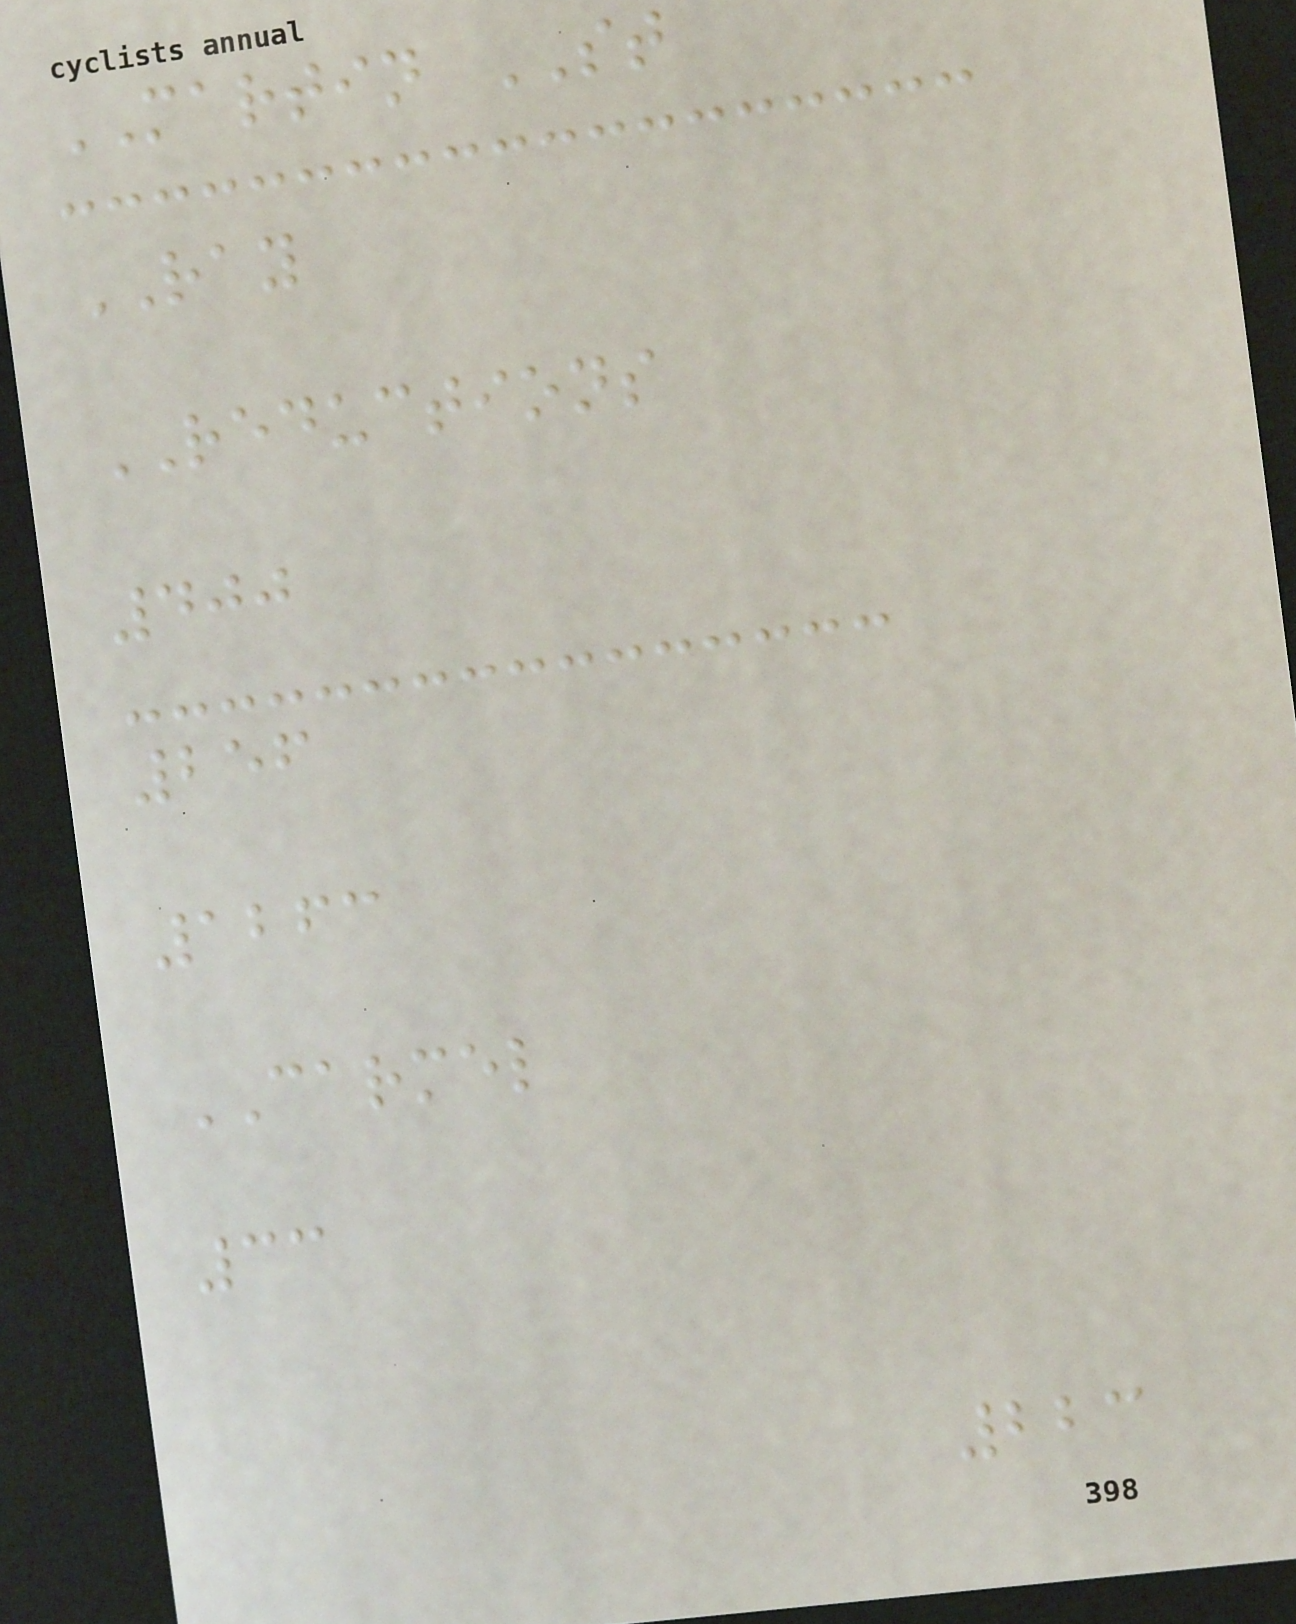MARTIN ST
RAY
REDUCTIONS
400
256
1263
CARMEL
33
223
